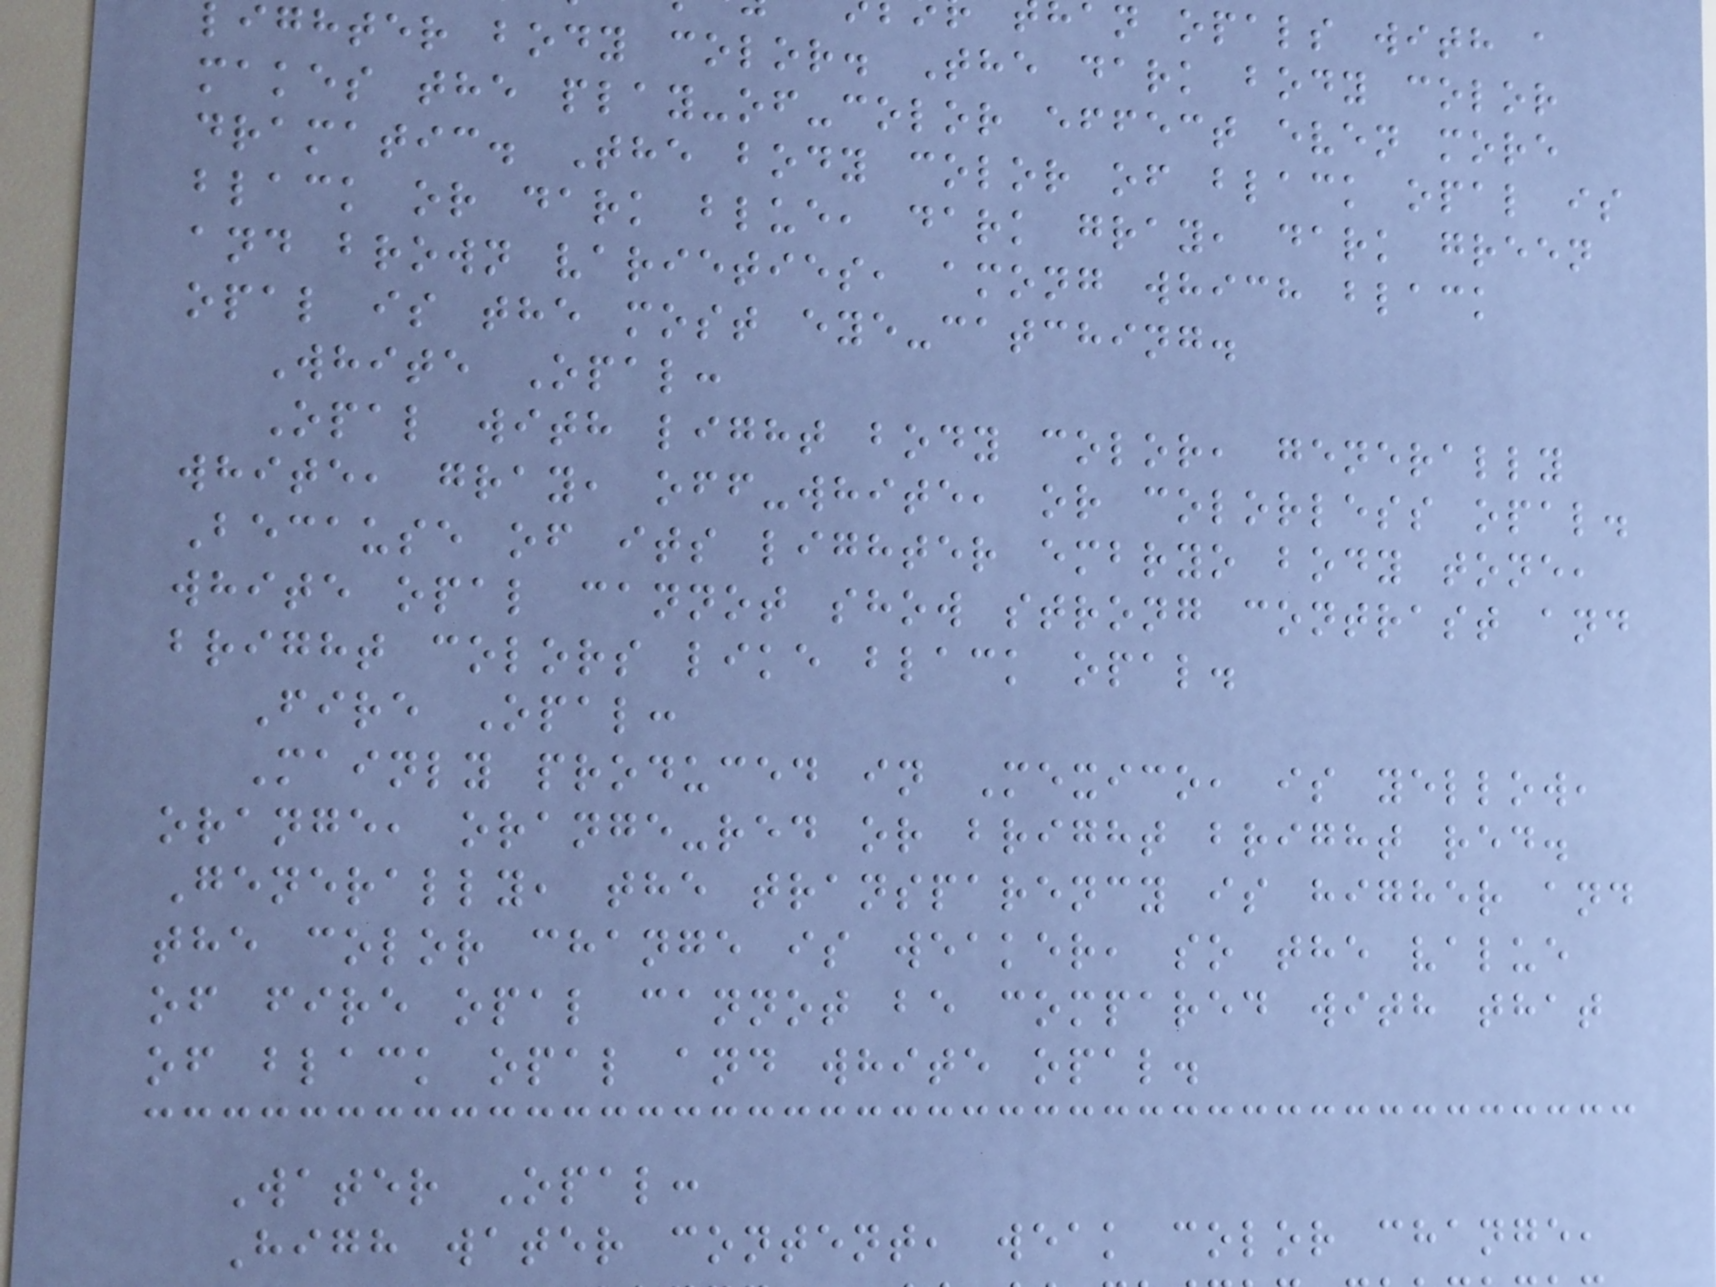an opals with a
lighter body color. The dark body color
makes the play-of-color effect even more
dramatic. The body color of black opal is
black or dark blue, dark gray, dark green
and brown varieties, among which black
opal is the most eye-catching.
White Opal:
Opal with light body color, generally
white, gray, off-white, or colorless opal.
Because of its lighter embryo body tone,
white opal cannot show strong contrast and
bright colors like black opal.
Fire Opal:
Mainly produced in Mexico, is yellow,
orange, orange-red or bright bright red.
Generally, the transparency is higher and
the color change is weaker, so the value
of fire opal cannot be compared with that
of black opal and white opal.
Water Opal:
High water content, weak color change,
